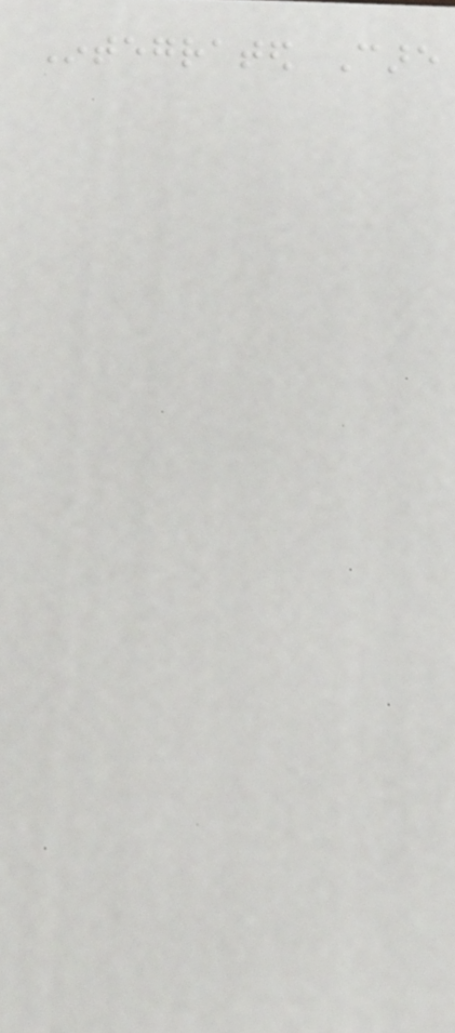Integrated Care
